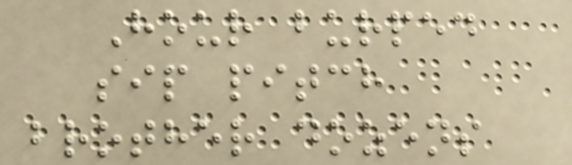Hour burped
sip pitch
brother dozens
